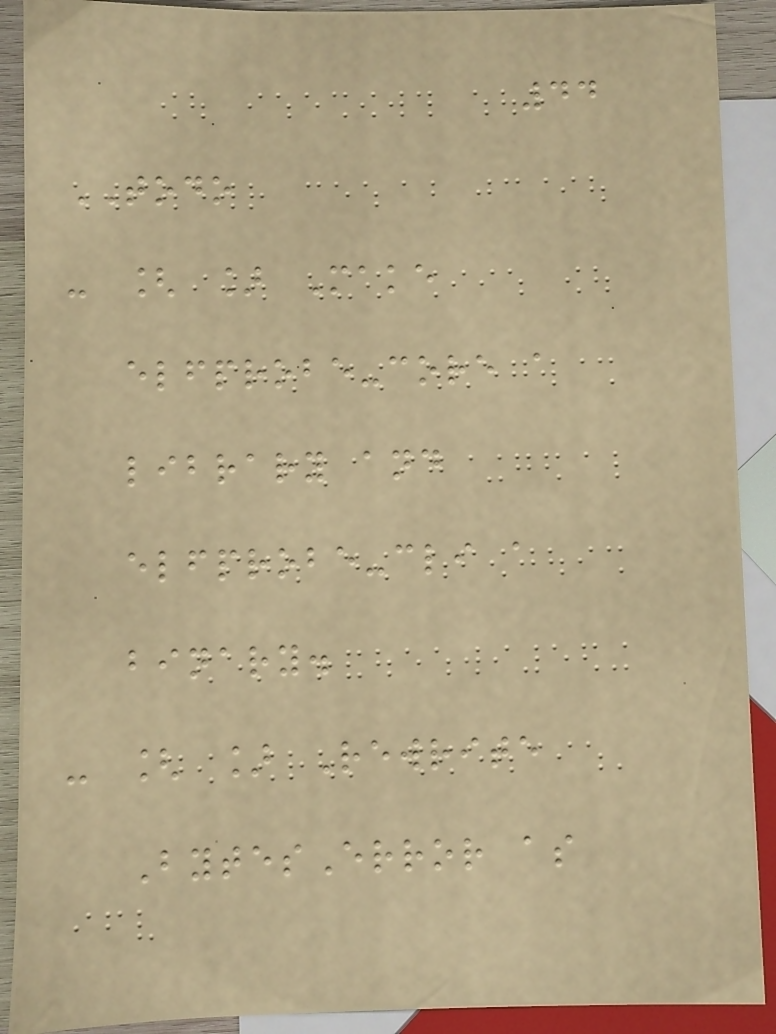44
TODO
- [ ] Make
elfprobe-core a
library and
elfprobe-cli a
binary.
- [ ] Rewrite
BytesError as
